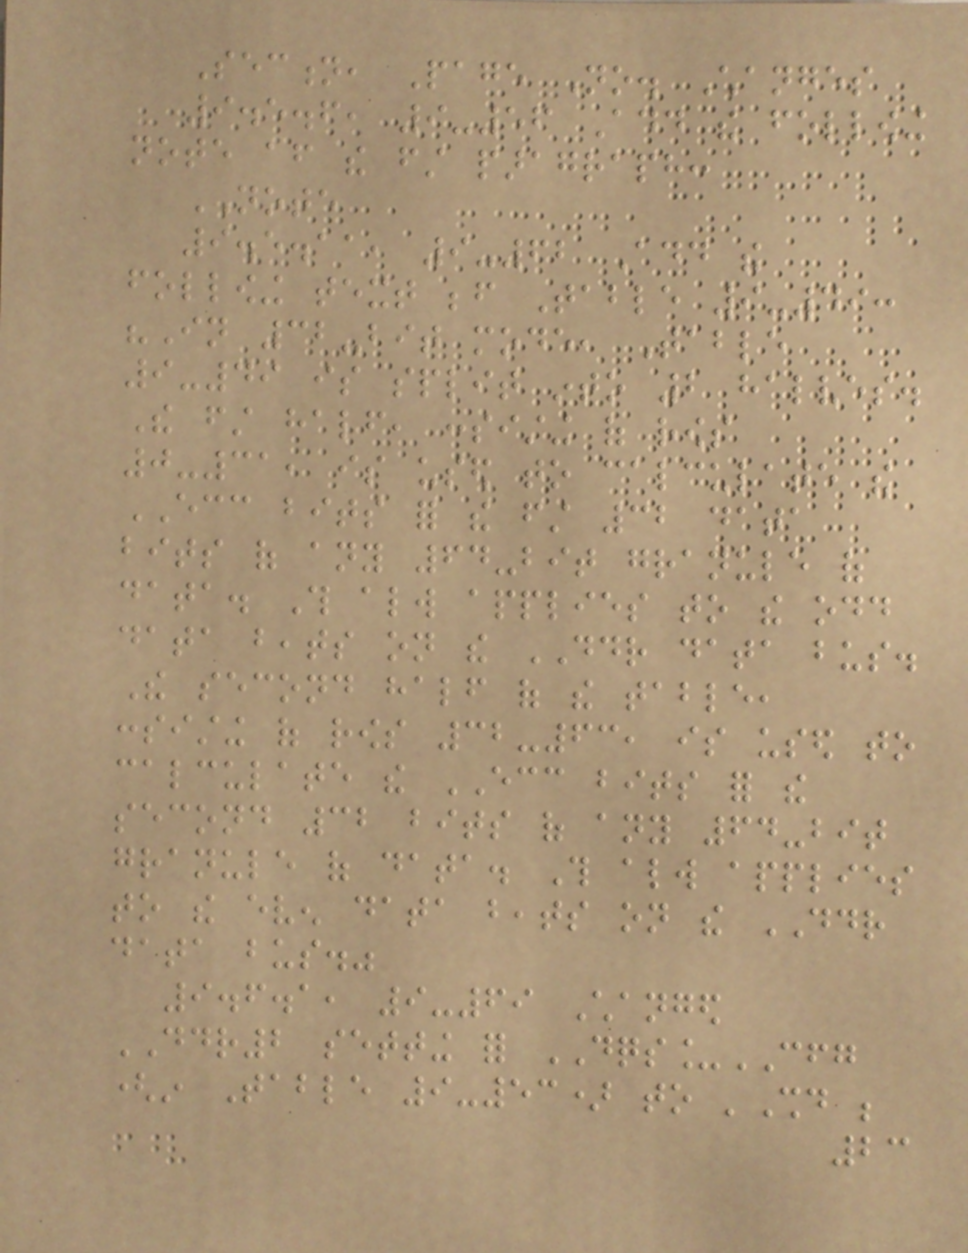Section, Page No. Changes
9.5.6, 9-56 Add the following
note after the first paragraph:
NOTE
9.5.11, 9-62 Add the
following text before Table 9-49:
"In 32-bit mode, Table
9-49 is split into 2 halves.
The first half, consisting of rows
0-31, is used to calculate the
ECC bits for the first 32 data
bits of any 64-bit granule of
data. This always applies to the odd
data beats on the DDR data bus.
The second half of the table,
consisting of rows 32-63, is used to
calculate the ECC bits for the
second 32 bits of any 64-bit
granule of data. This always applies
to the even data beats on the DDR
data bus."
9.6.1, 9-69 Changed
DDR2 setting for DQS_CFG
(in Table 9-53) to 'Should be
23
